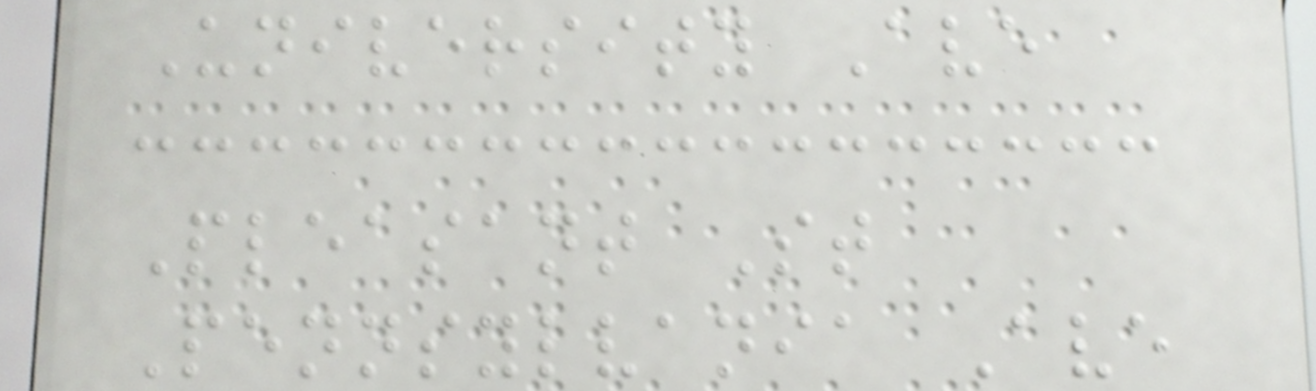University Ave
Pleasant St
Pennsylvania Ave
